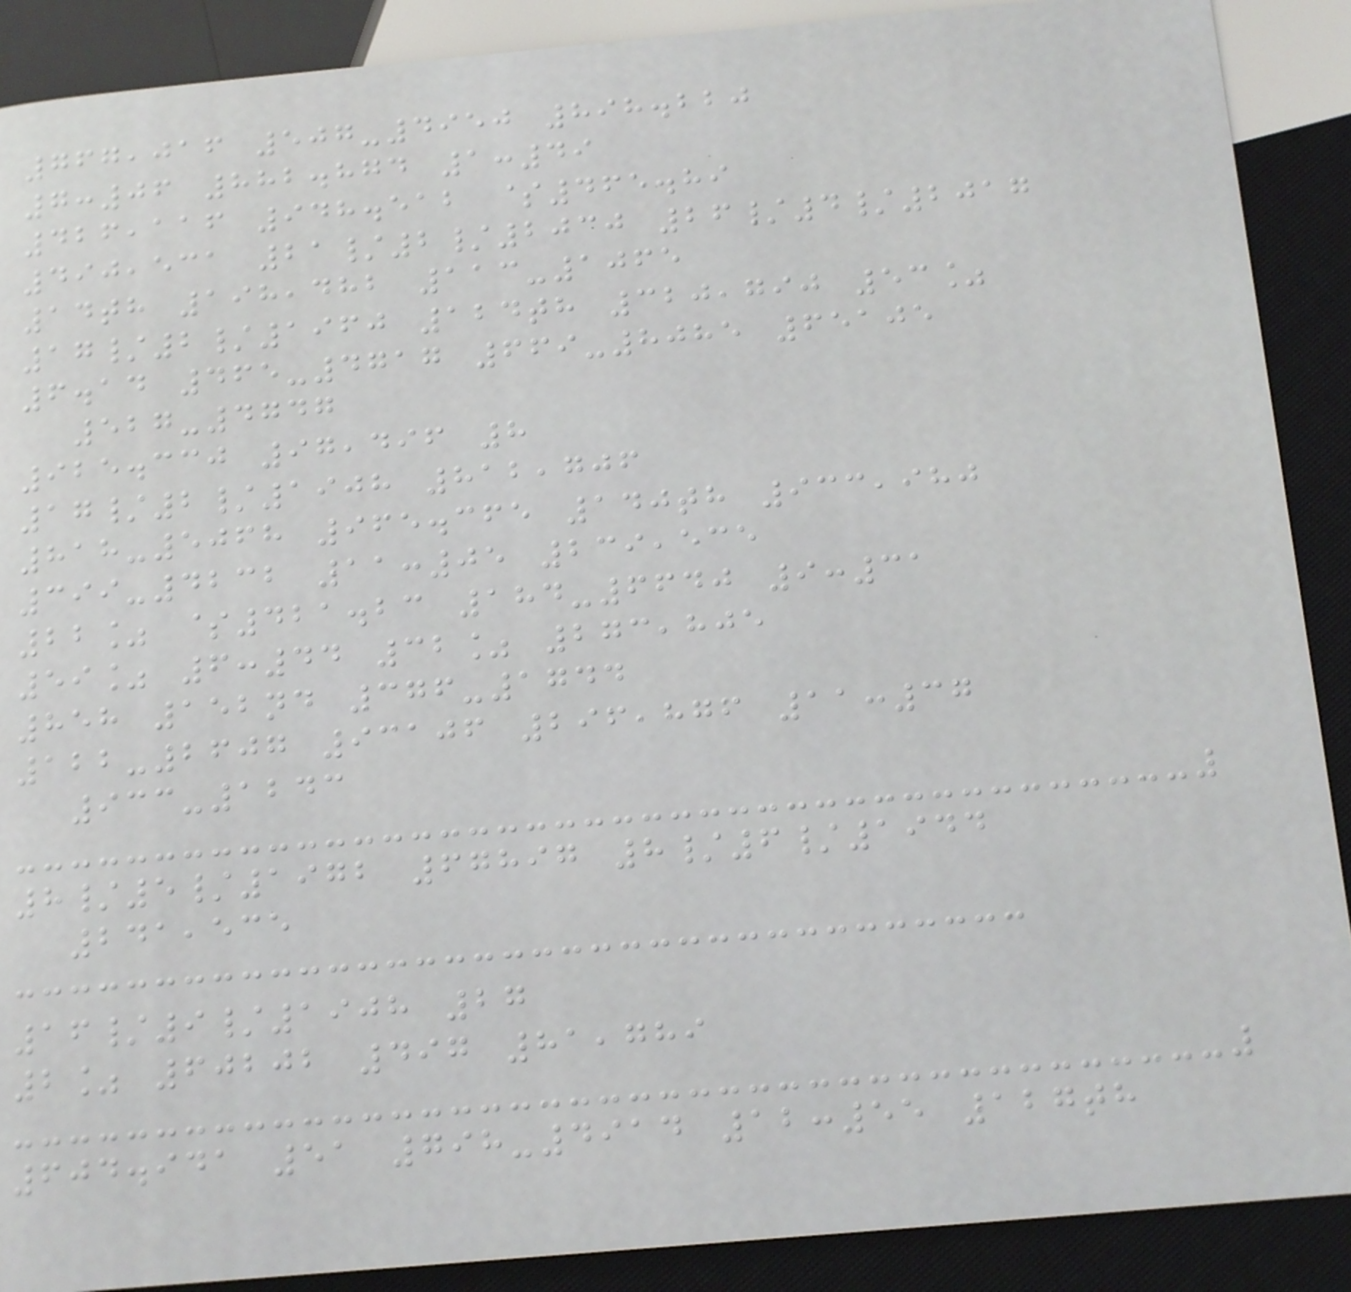767,016 507-4950 898.220
7:06 882.874 1:49
426,116 948.512 $465.89
490,531 21/2/2030 26/4/2017
14th 198,482 113-1065
17/2/1960 124th 320,790 53%
6.14 465-4717 669-8085 65105
527-4747
925.330 97,496 8
17/2/1908 812,706
818-5068 965.365 140th 933,980
399-4232 11:05 239,535
22% $421.23 184-6640 9:31
59% 6:44 32% 273,805
858 152nd 376-1744
122-2607 93106 296,876 11:37
933-1243
8/5/1972 67897 8/6/1944
241,535
16/9/1908 27
2% 60202 497 81,789
604.941 51 798-4914 12:55 127th
